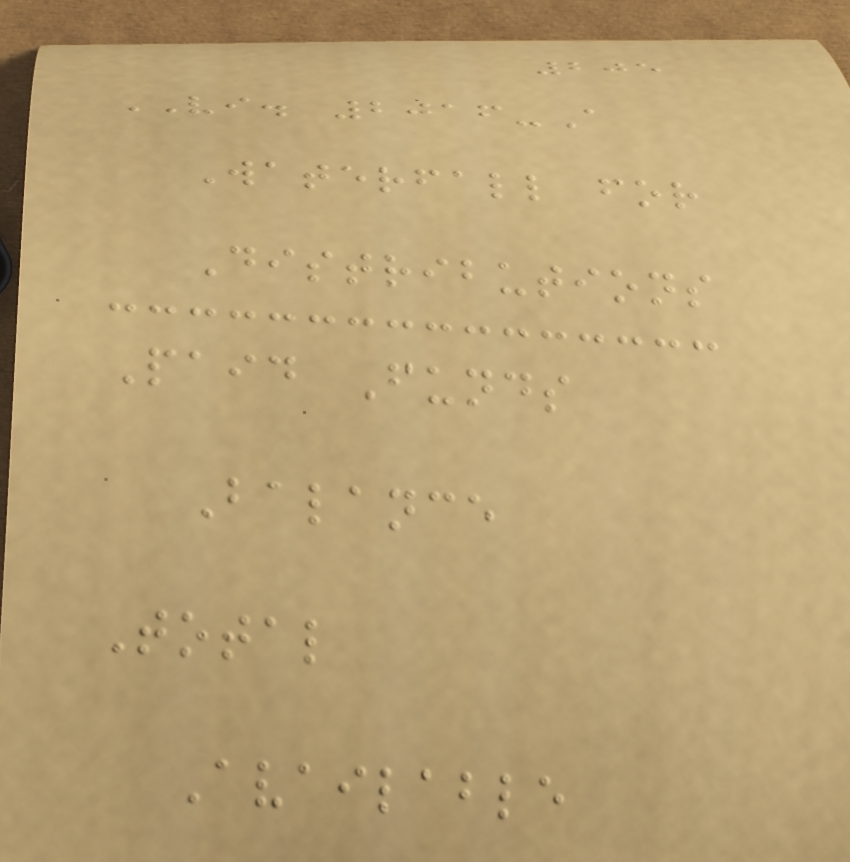205
VI. 2016-A
Waterfall for
Distributions
Paid Funds
Balance
Total
Available
